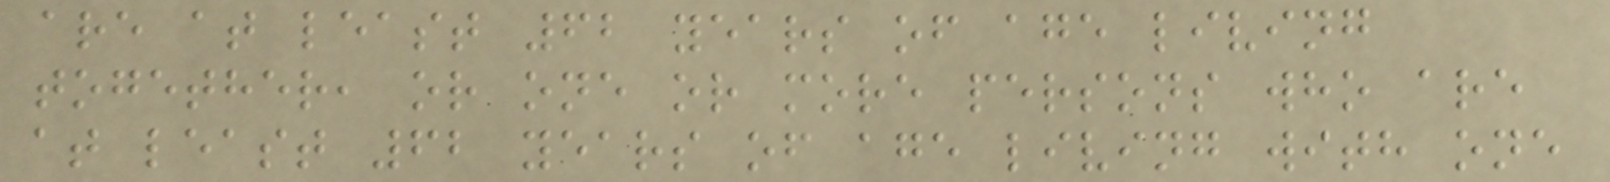are at least 62 years of age living
together, or one or more persons who are
at least 62 years of age living with one
